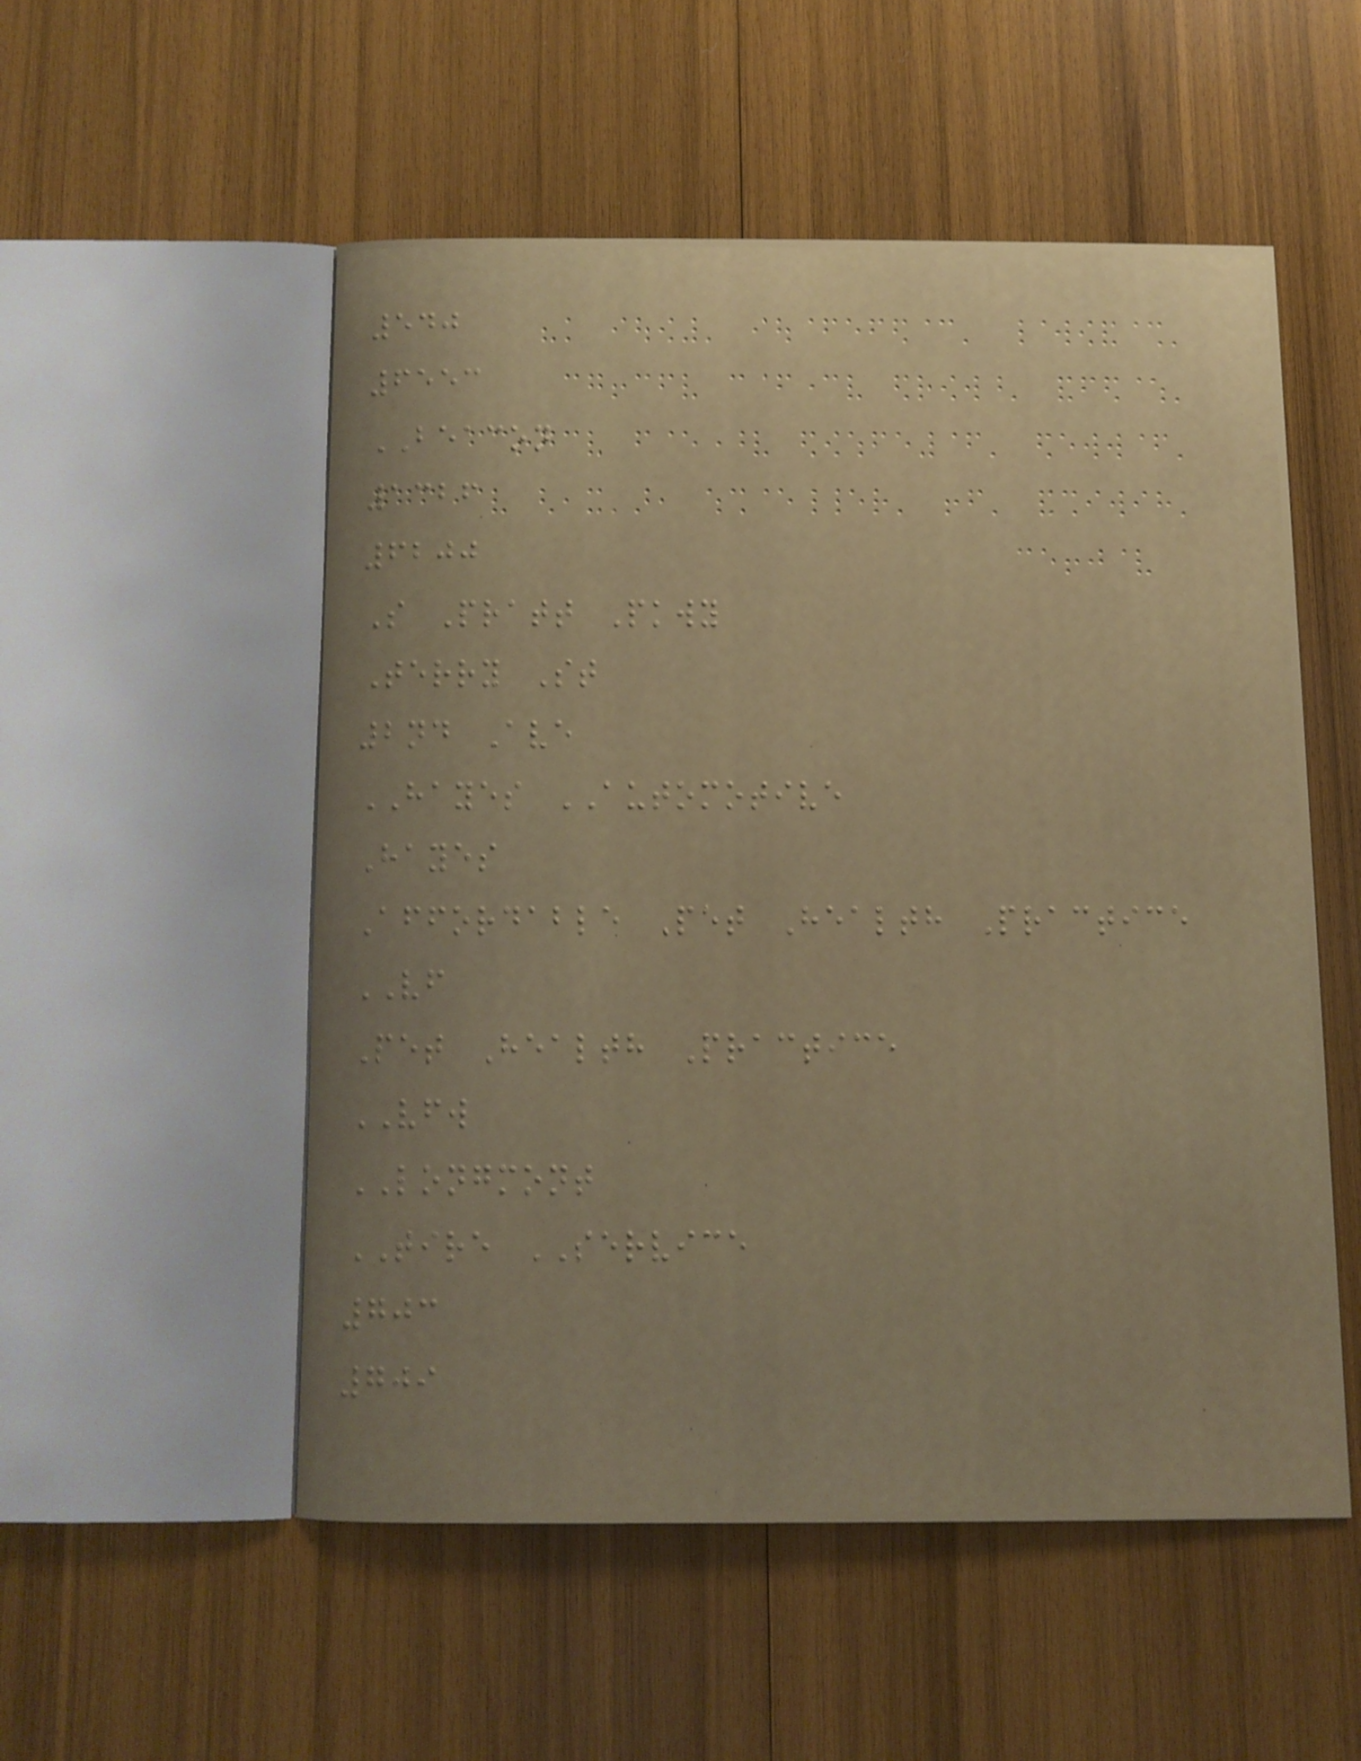540
6553
BEACON
1326
6200
S Pratt Pkwy
Terry St
2nd Ave
HAYES AUTOMOTIVE
Hayes
Affordable Pet Health Practice
VF
Pet Health Practice
VFW
LONGMONT
TIRE SERVICE
703
709
